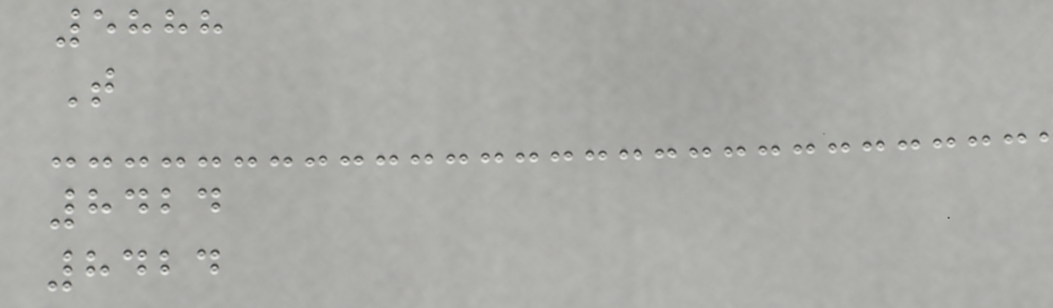5888
T
8424
8424
